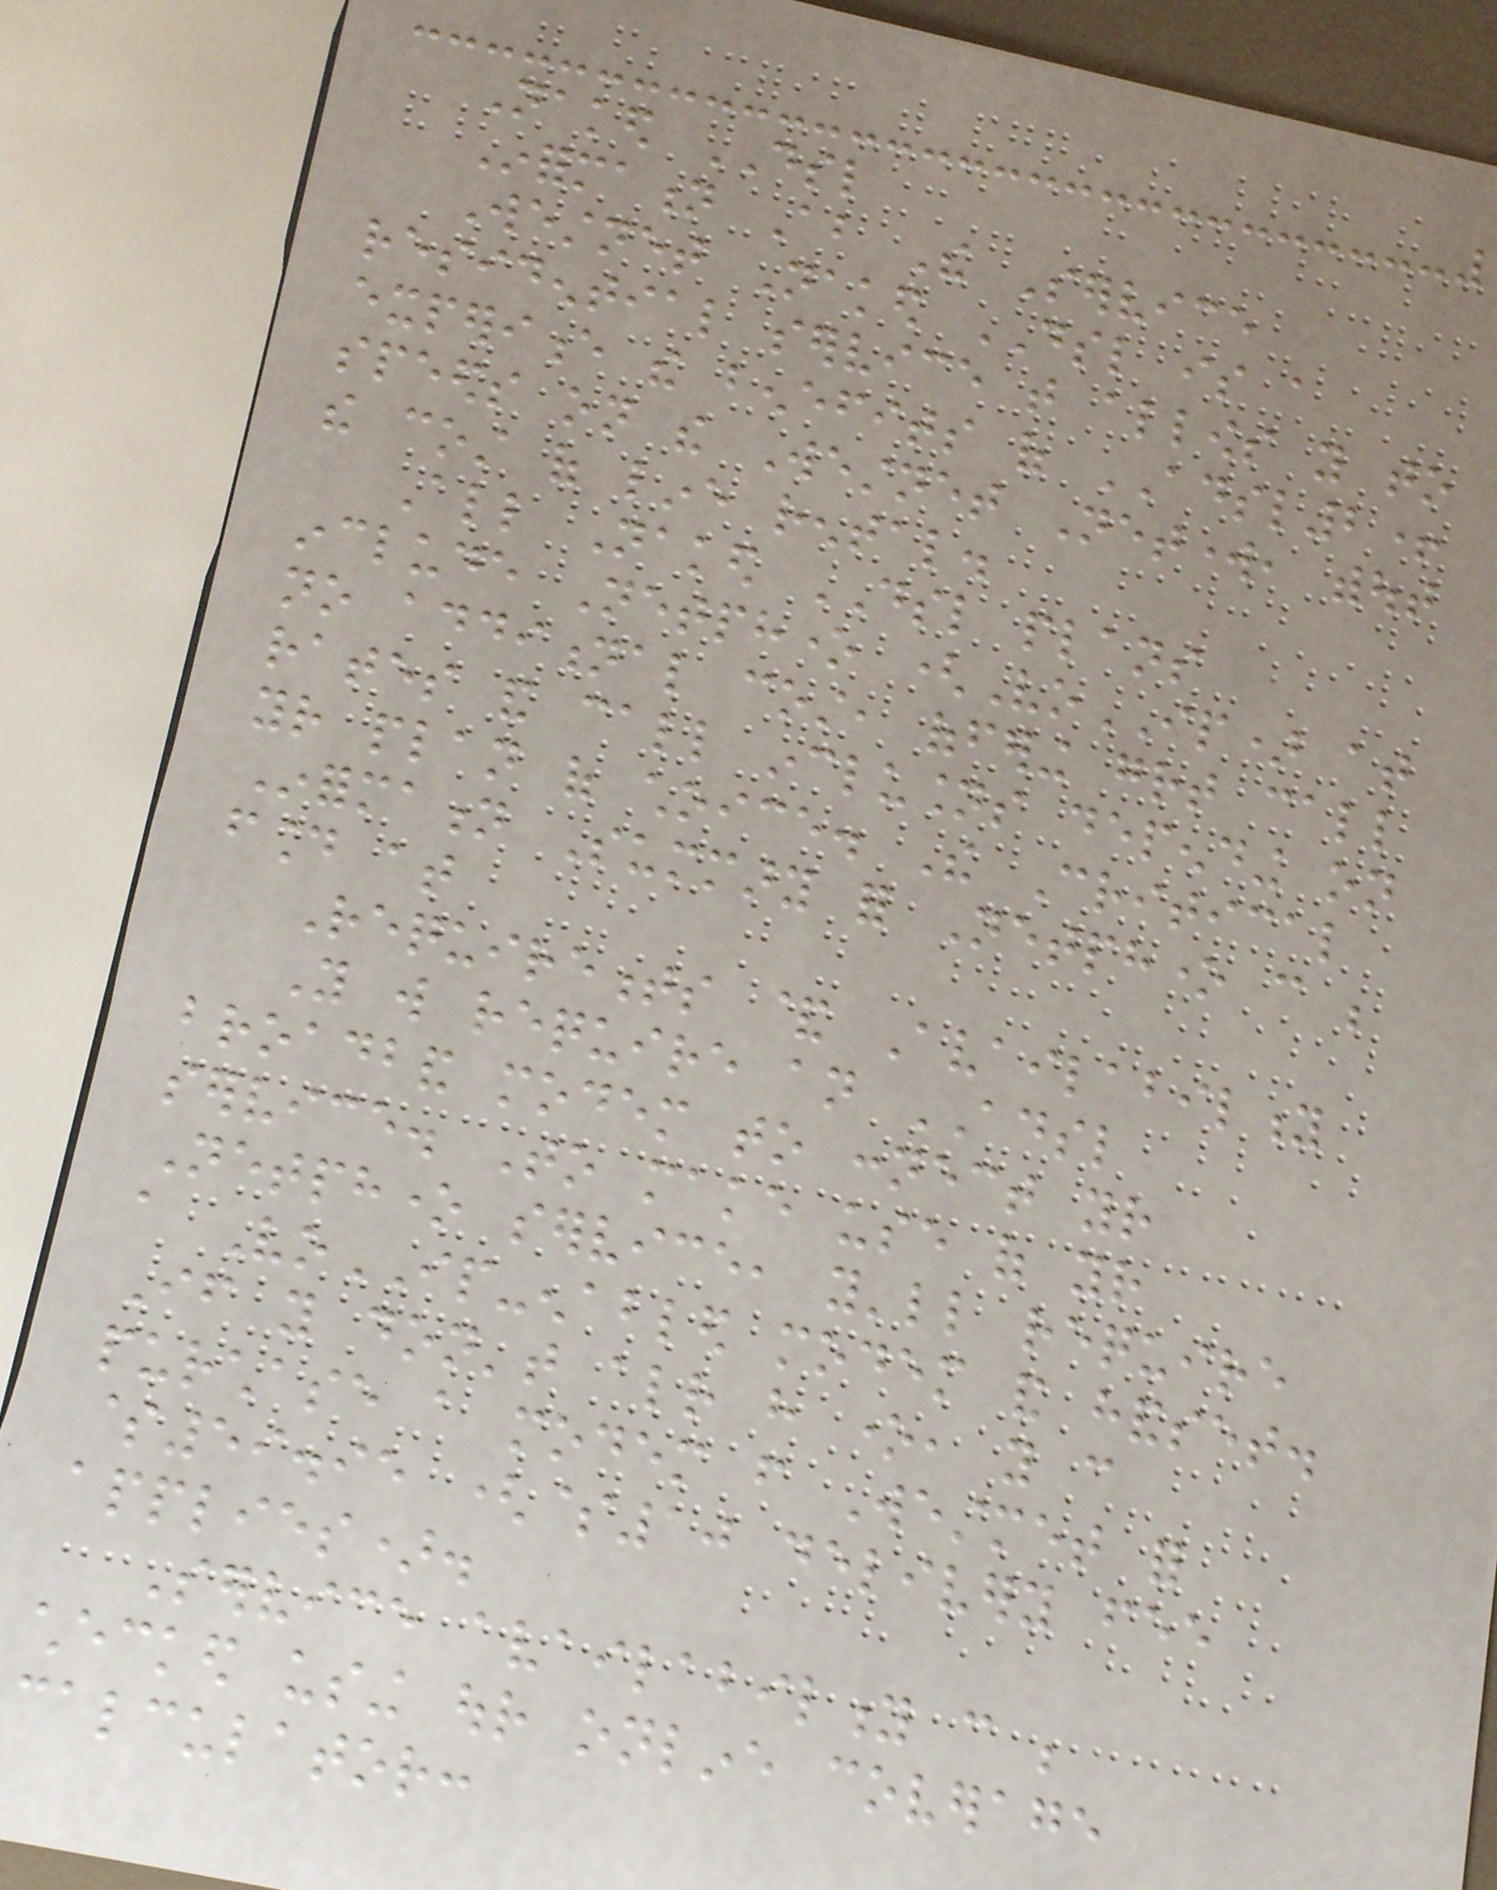Naked DSL
Information About The Service
Westnet Naked DSL is a
residential service that allows you to
experience the benefits of ADSL2+
speeds on the Westnet Network, without
the cost of line rental.
All Naked DSL plans
include Netphone (VoIP) at
no additional cost, offering great call
rates and call inclusions depending on
your plan of choice. The Critical
Information Summary for Netphone can be
found at
Requirements & Availability
You will require an ADSL
broadband modem to connect your
service. To make use of your
Netphone service, you'll require
a VoIP-enabled modem and handset.
If you don't already have one, you can
purchase a modem from Westmet for
$59.95 ($10 delivery fee
applies).
Service availability can be
checked using our online coverage
calculator:
